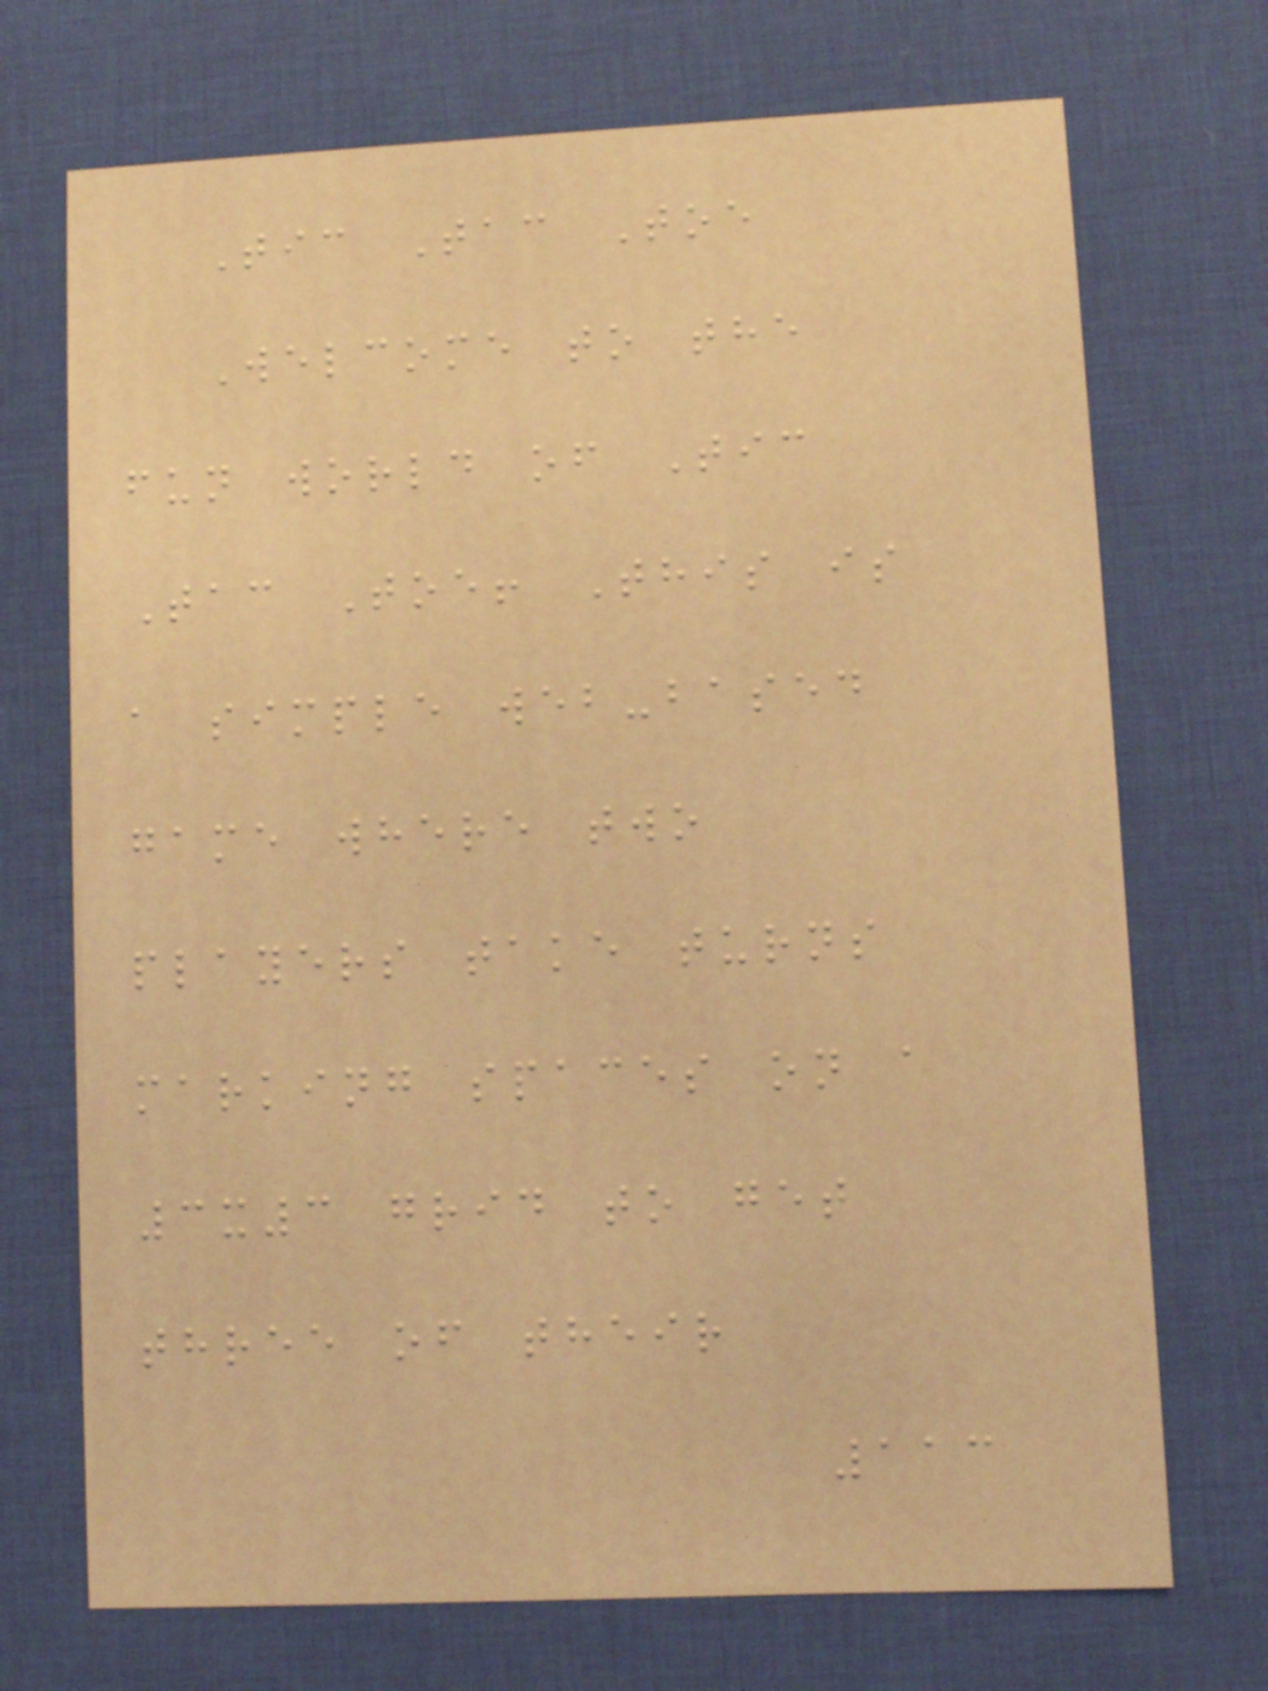Tic Tac Toe
Welcome to the
fun world of Tic
Tac Toe! This is
a simple web-based
game where two
players take turns
marking spaces on a
3x3 grid to get
three of their
113
